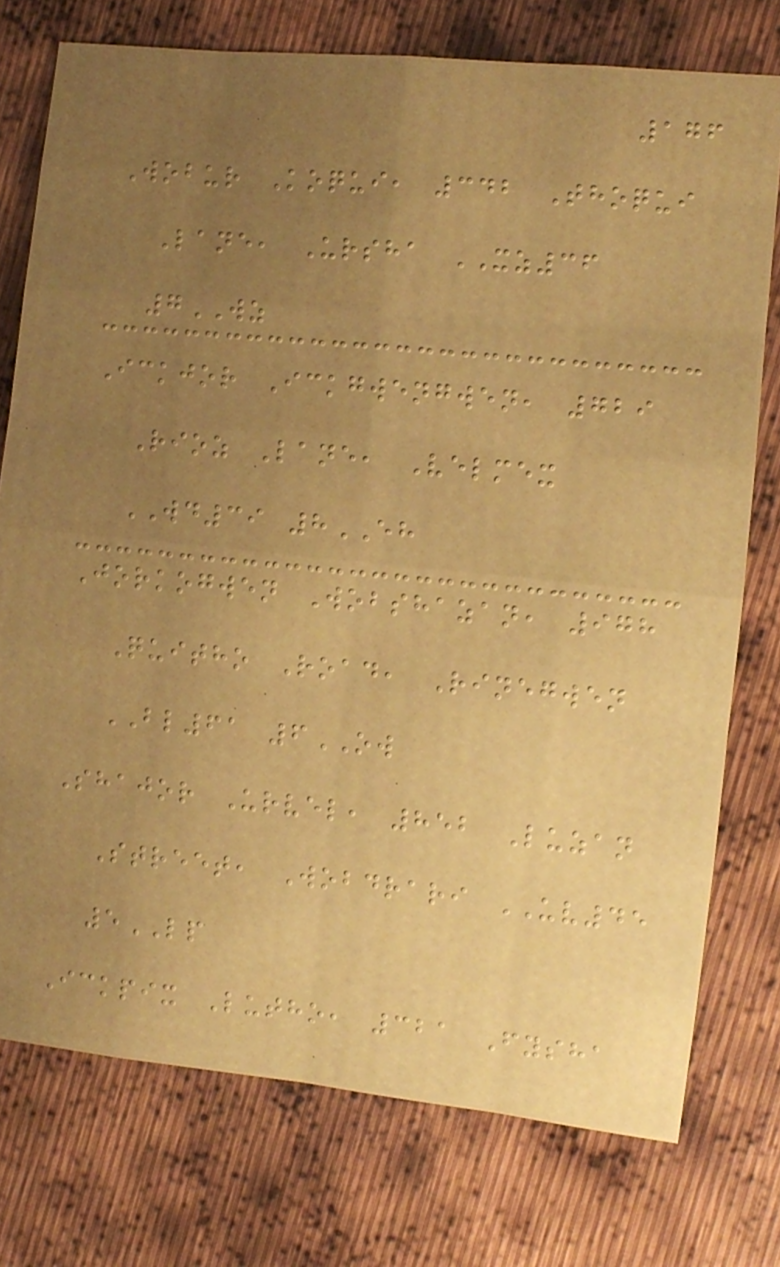176
Wobur Koqui, 342 Thoqui
Lane, Ursha XZ36
7WZ
Ickjor Ickgwengwen, 729
Rioz Lane, Velmex
WD39 8EH
Jorkogwen Wobshazan, 978
Quitho Road, Rinegwen
BL61 6OW
Shajor Urvel, 852 Luzan
Street, Wobdrari UV45
5LP
Ickpix Lutho, 321 Fysha
